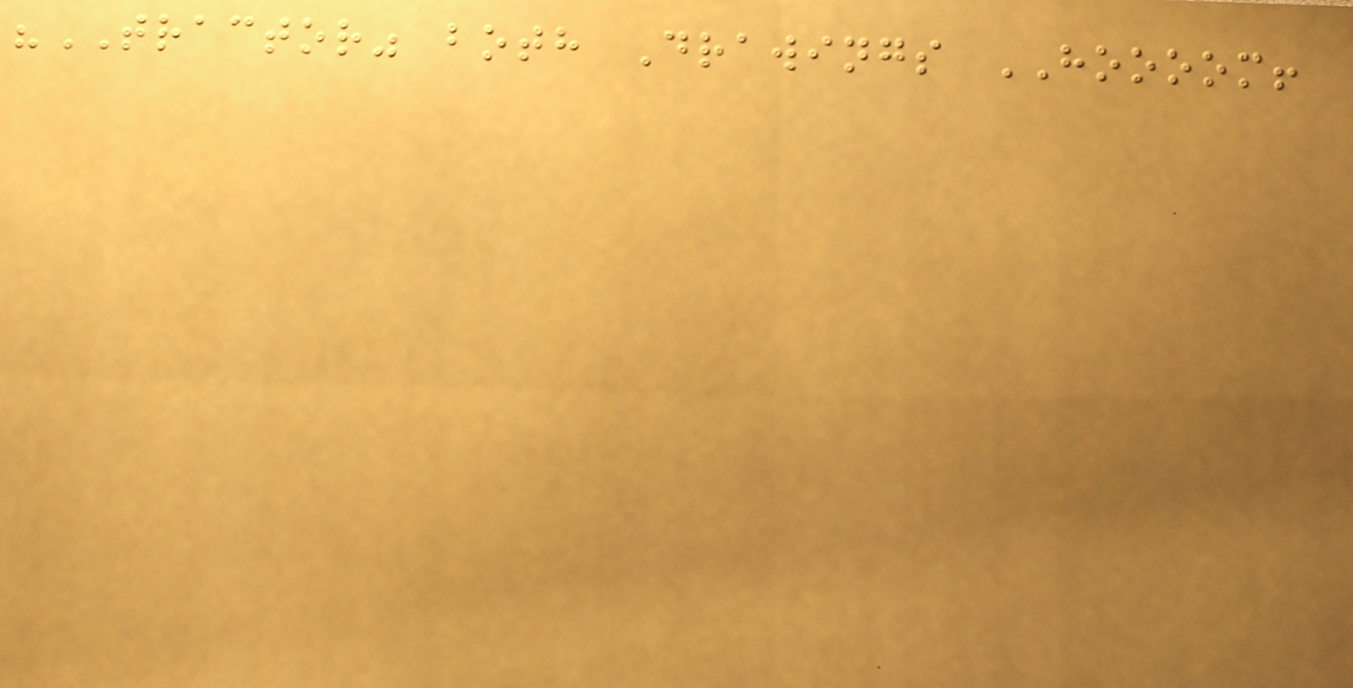"TRACTOR" both Drawings HOOOOM!
